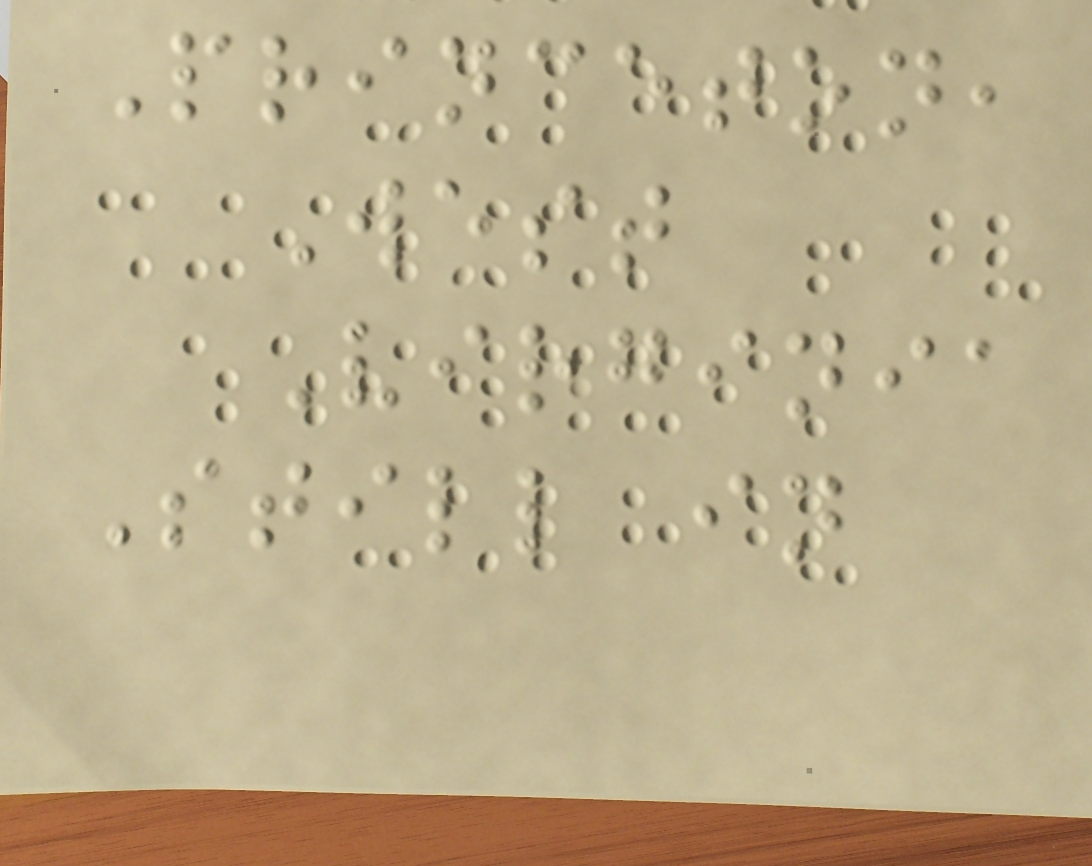Princeton,
West
Virginia
Still in
